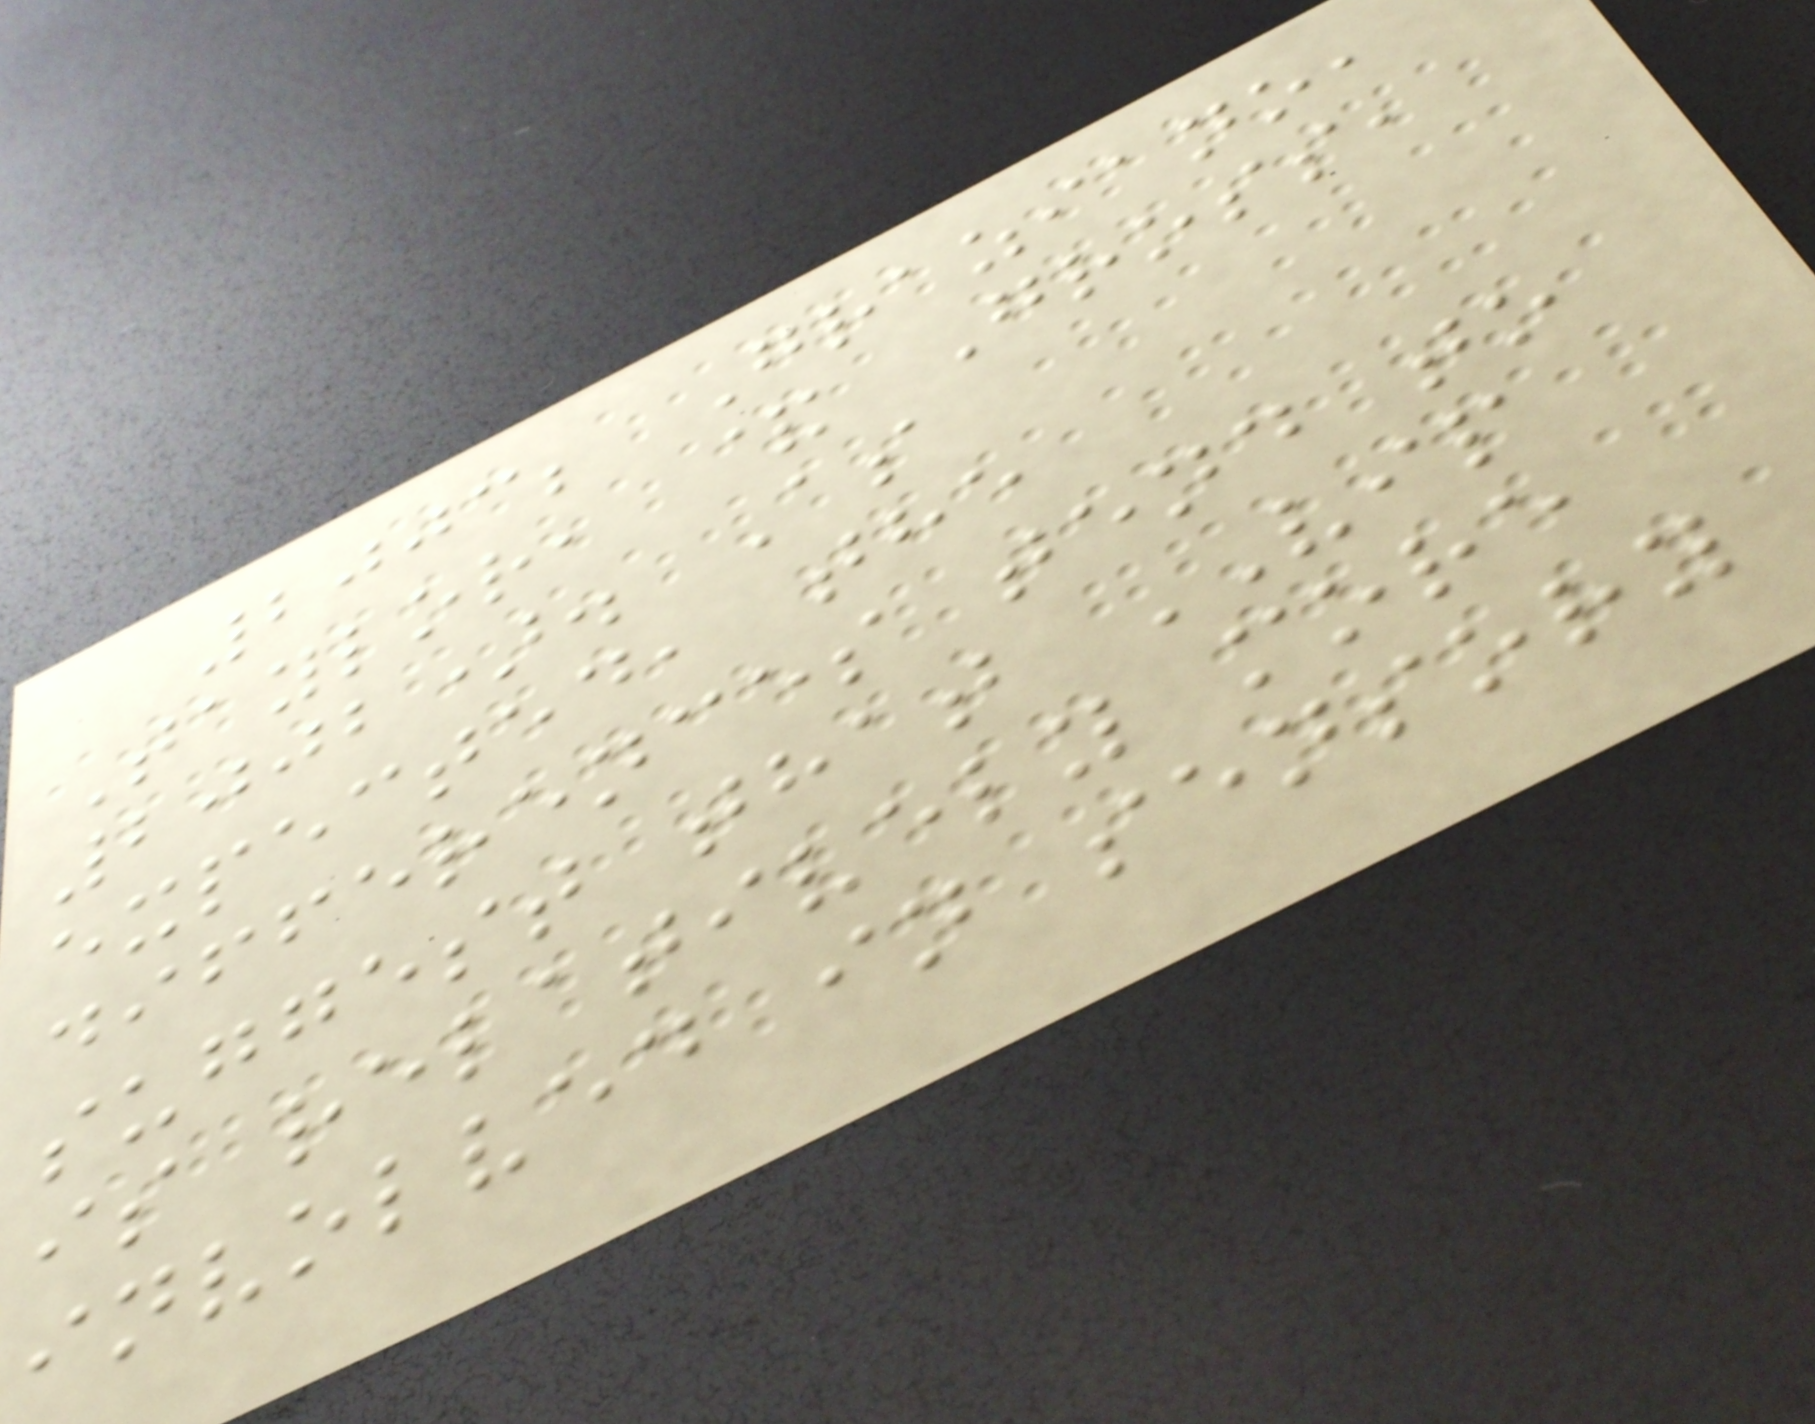2003; Graziano,
Taylor, & Gross,
2002). As
expected, the
differences tend to
suggest that VIP
is relatively more
involved in sensory
